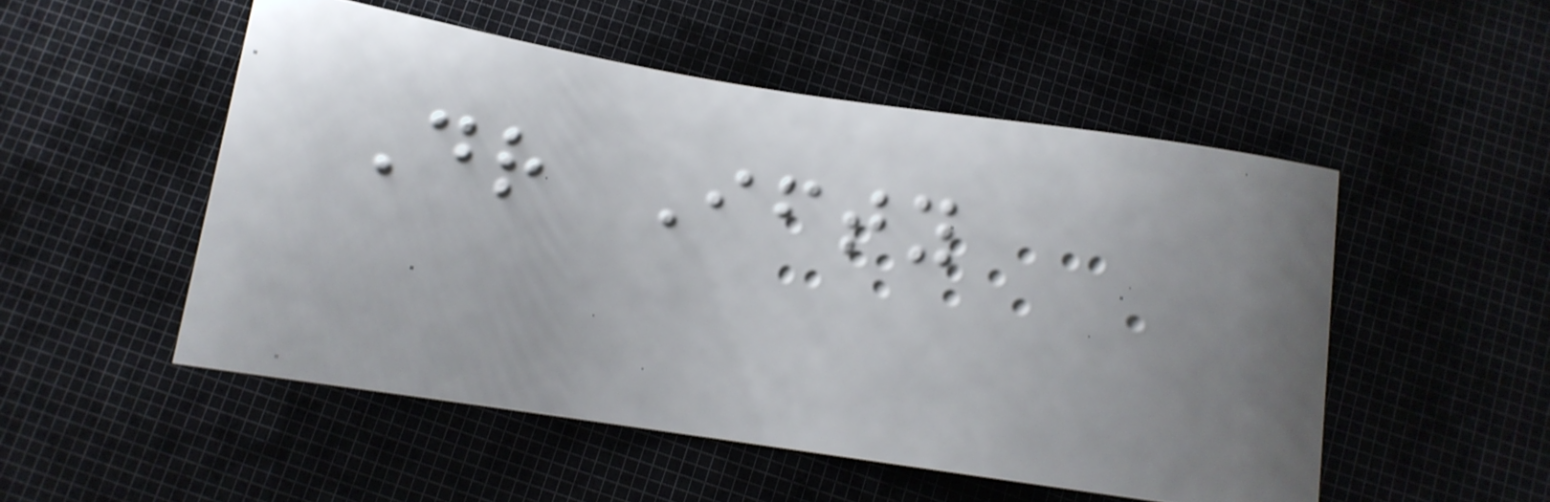Dr Ifty
